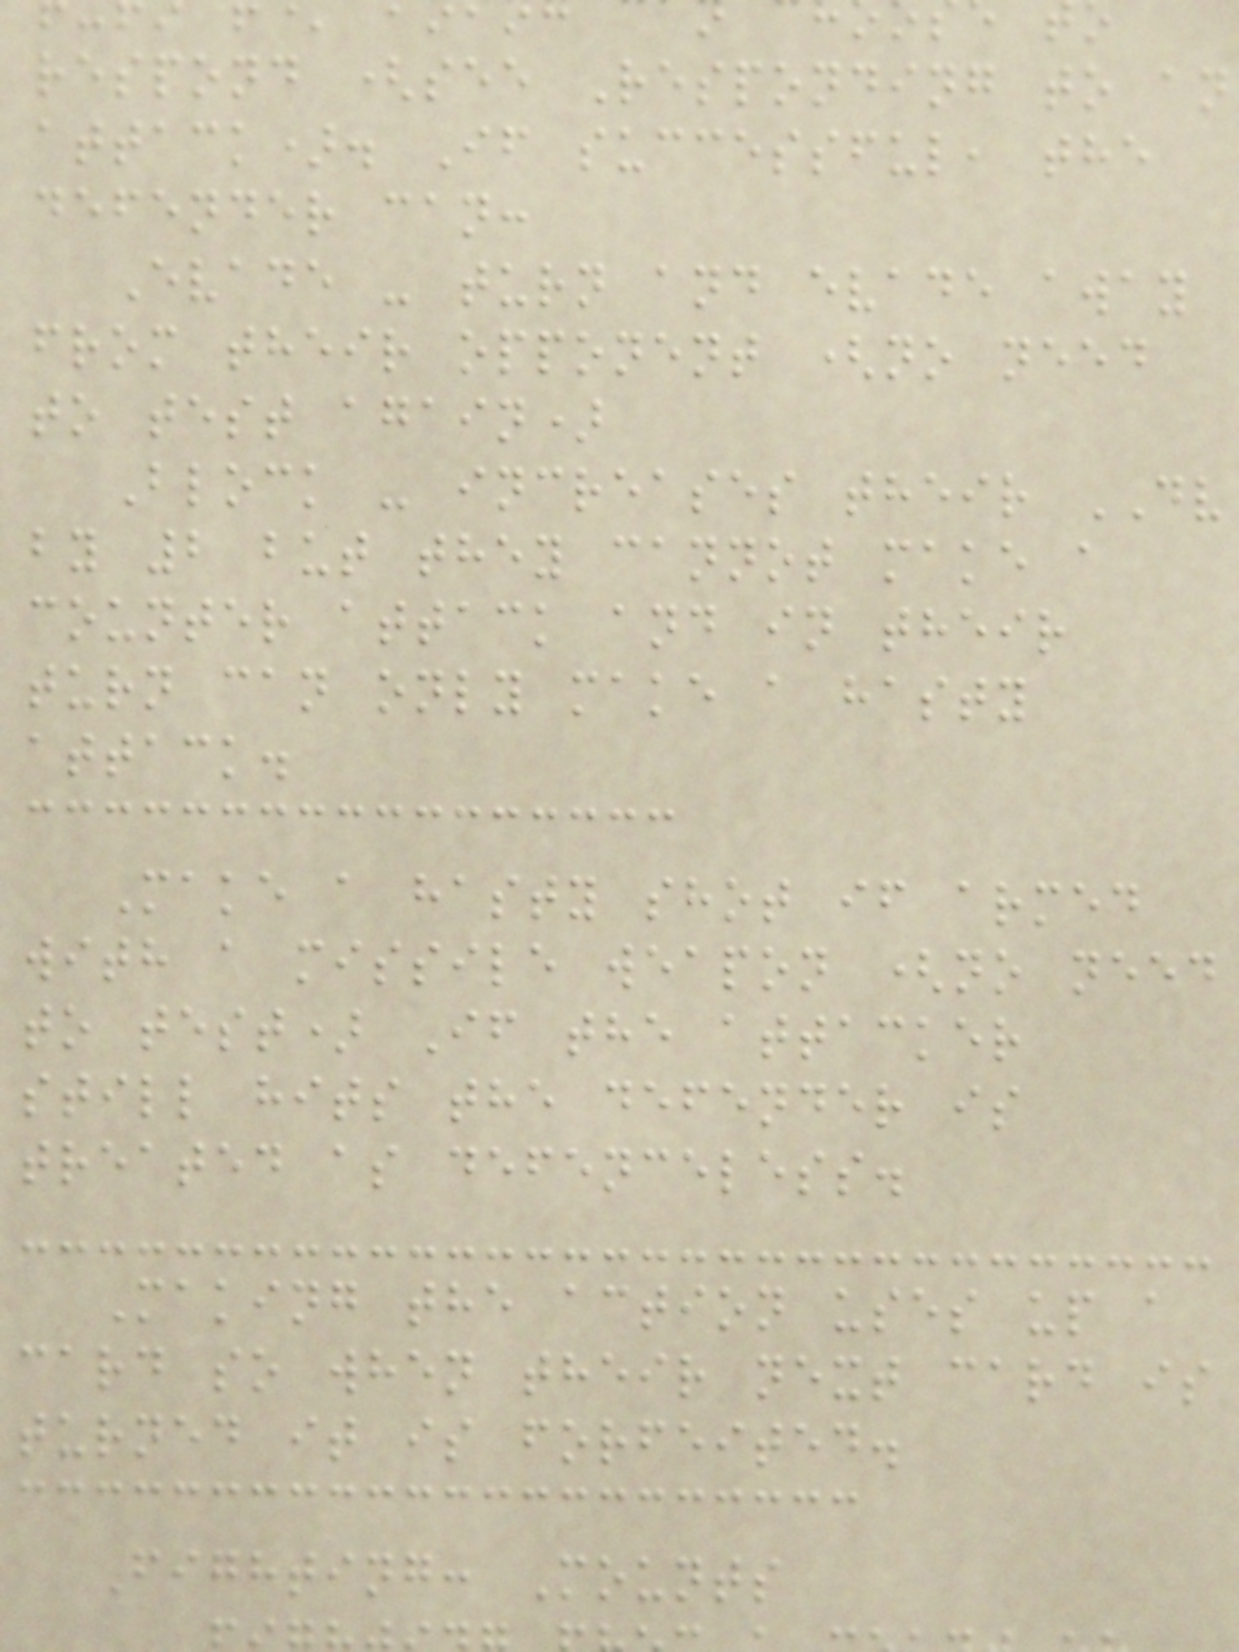respond (see Responding to an
attack). If successful, the
defender can:
Evade - turn and evade away
from their opponent (no need
to test again)
Block - increases their DV
by 2 but they cannot make a
counter attack and in their
turn can only make a hasty
attack.
Make a hasty shot if armed
with a missile weapon (no need
to test) If the attacker
still hits the defender is
treated as defenceless.
Making the action uses up a
card so when their next card is
turned it is forfeited.
Fighting: Mounts
